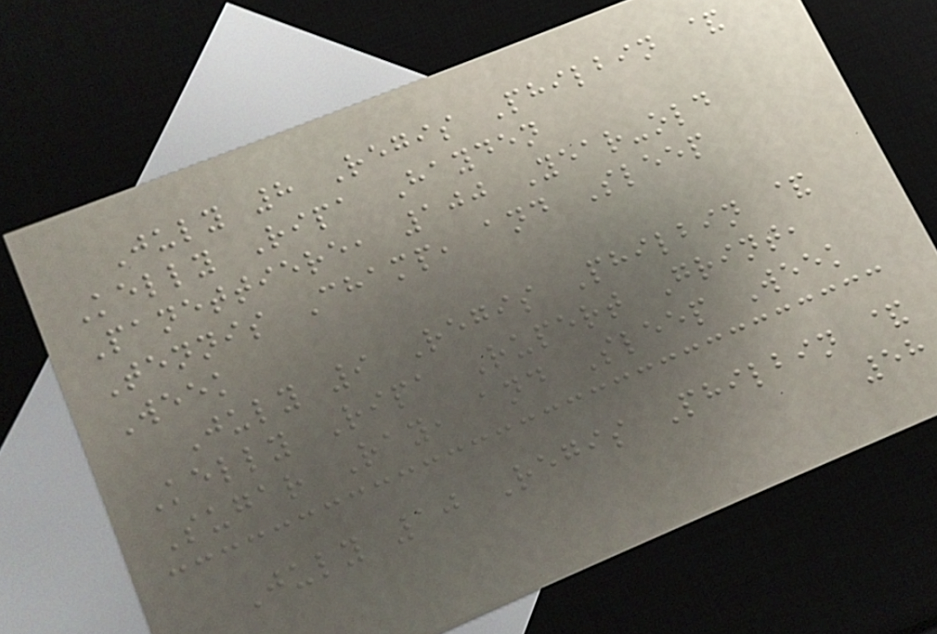July 8 Regis Philbin &
Kelly Ripa Hayden
Panettiere, 100 Year-old
Tennis Champ, and Sleep
Week
July 9 Regis Philbin &
Kelly Ripa Rupert Grint,
Sugar Ray, and Sleep Week
July 10 Regis Philbin &
58
